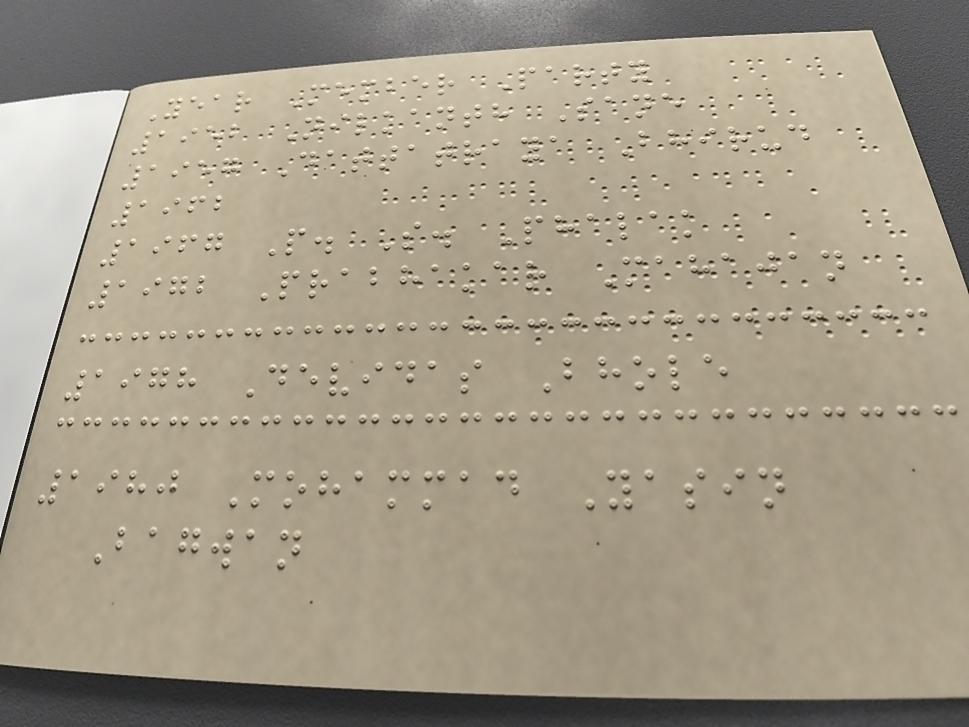Year Member Party
1952 Nilkanth Sane
1957 Dattatraya Bhirud
1962
1967 P. S. Phalak
1972 Prabhakar Mahajan
1978 Devidas Bhole
1980 Mohammad Yasin
Bagwan
